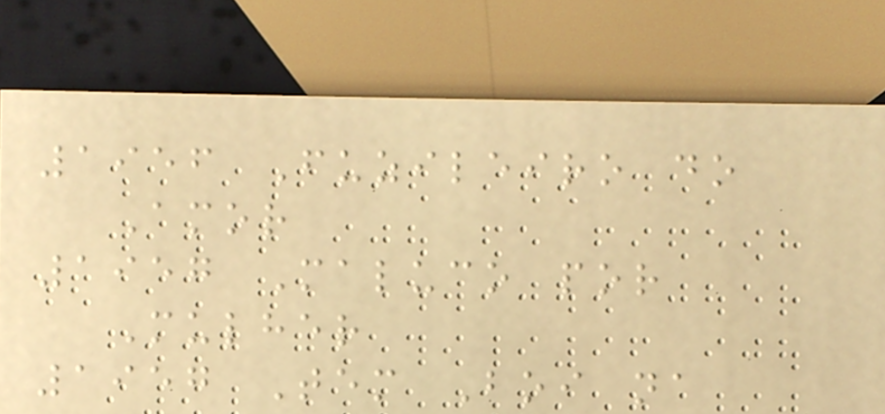1956 Fuzileiro do
Amor
1957 Maluco por
Mulher
1957 Tem Boi na
